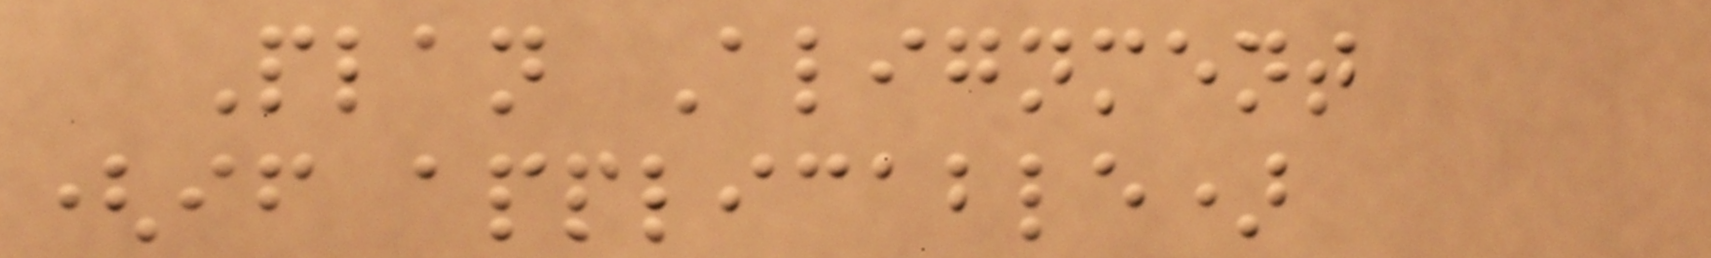Plan Alignment
(if applicable)
